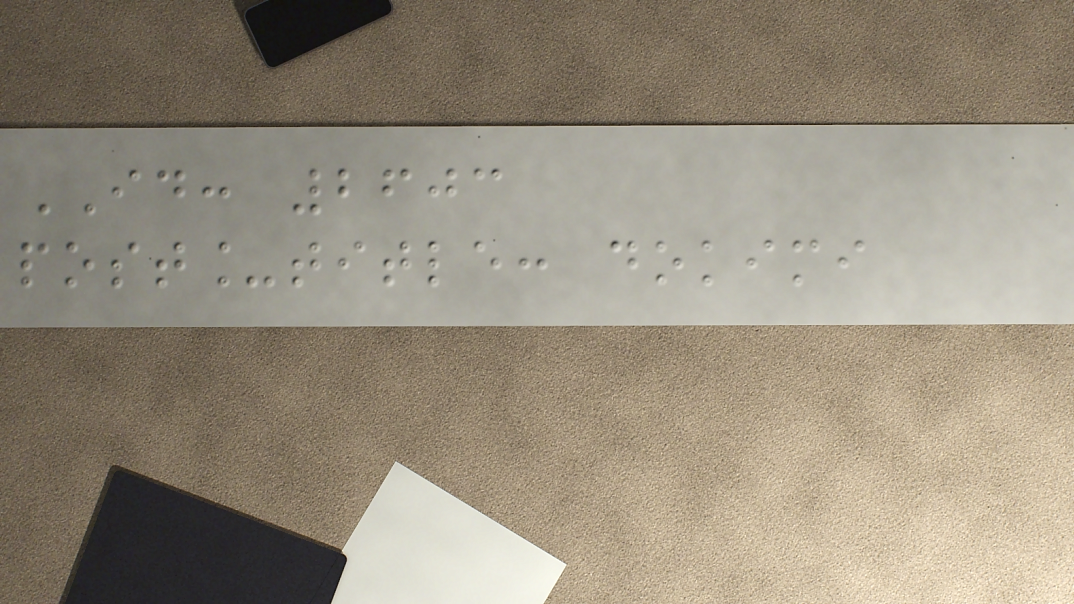ID: 2603
post_title: dokimi
